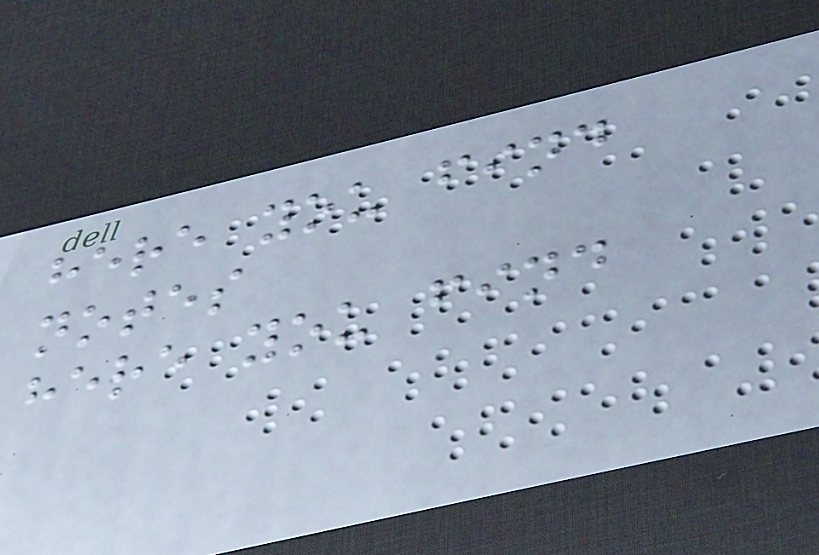here you find
notes
here you find
